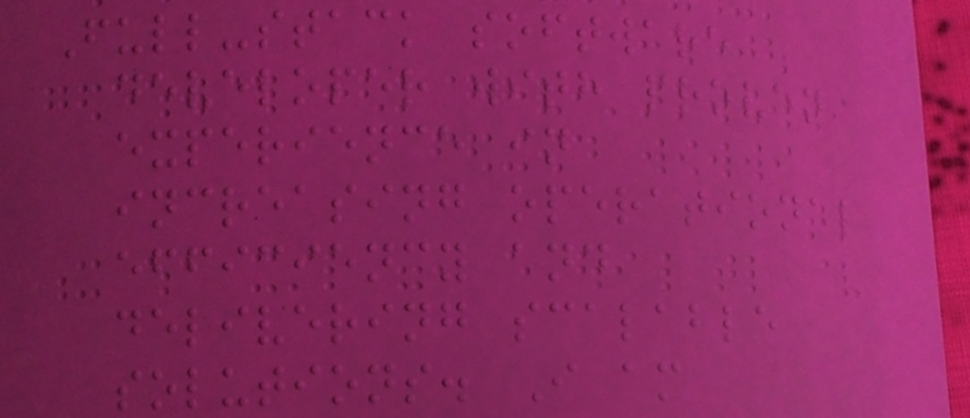Full-stack software
developer with proven
experience in
increasing operational
efficiency and
delivering scalable
solutions. I am
